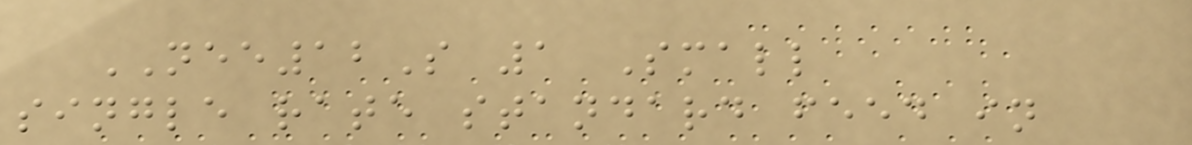NEE12S 1 Small
single rate standard feed in
